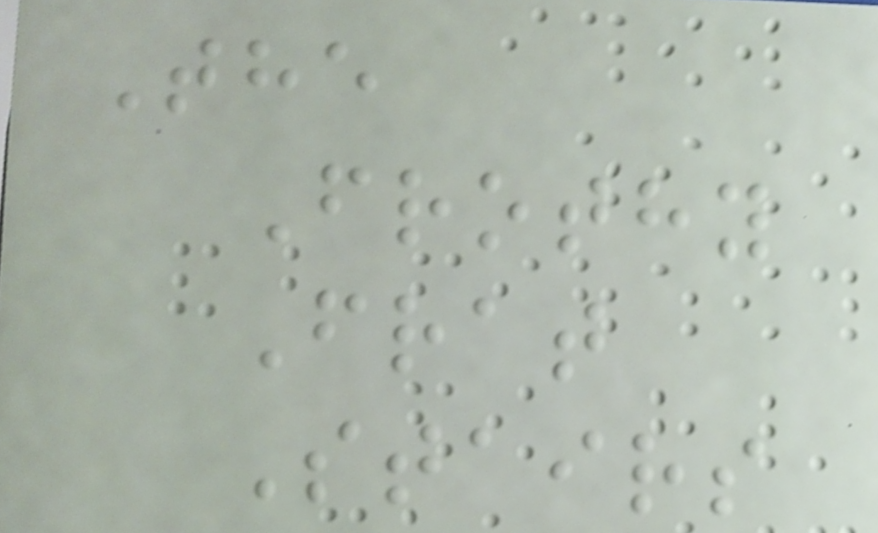The
Frothy
Frat
Stairs
